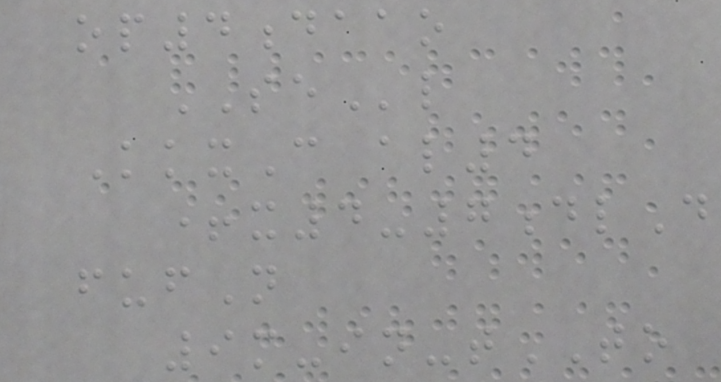op4daao
SEl
KkxC al4
+x4-7dlD
fufN
9m-in-tTO
